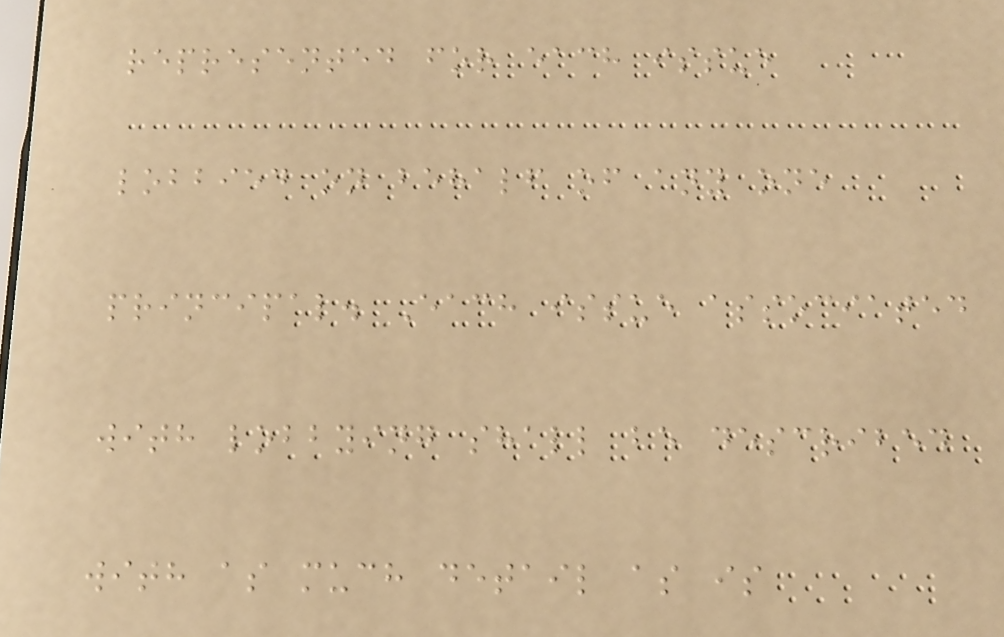represented for each issue
lobbied on behalf of any one
principal. Each issue associated
with lobbying shall be described
with as much detail as is
